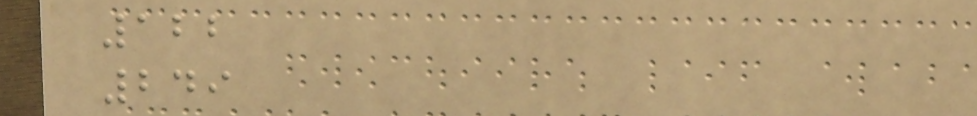122
249
